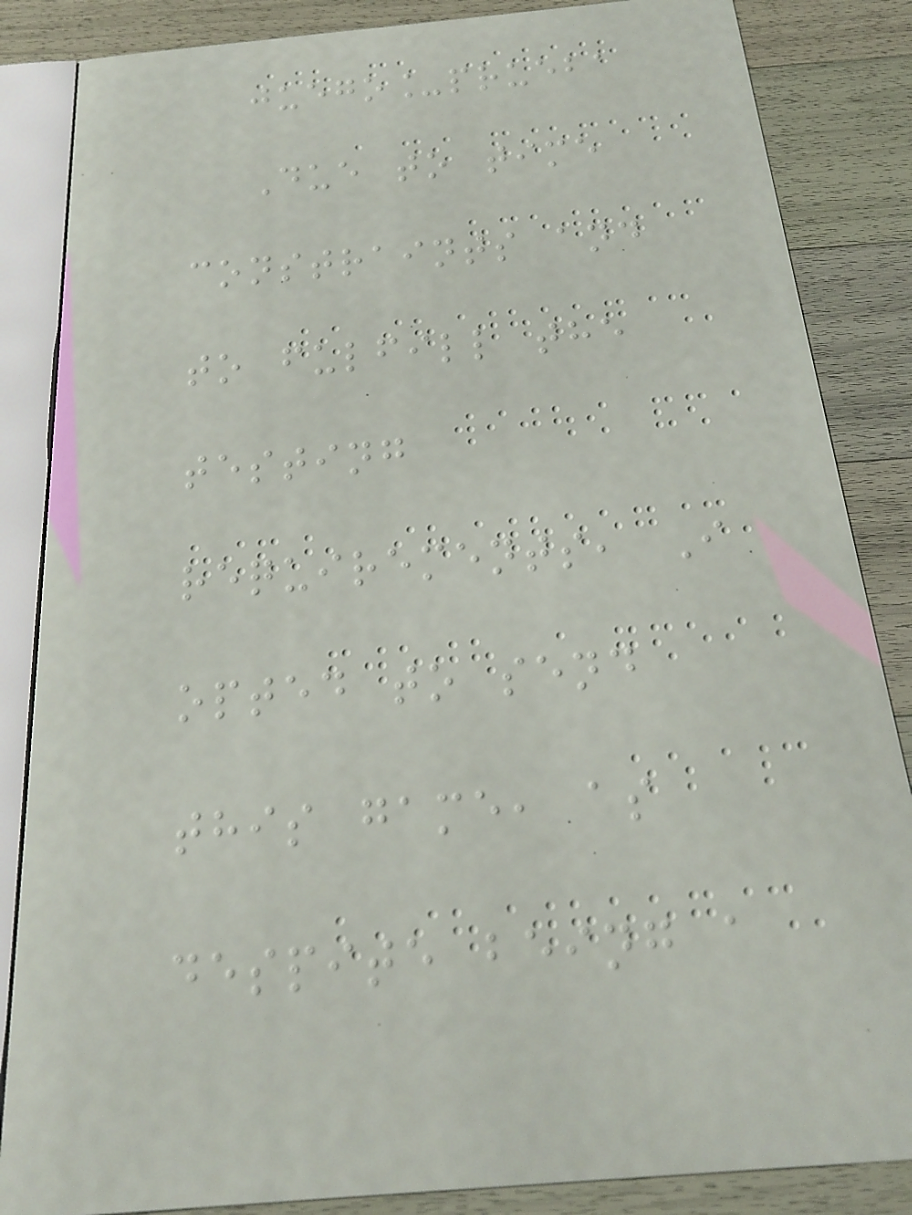juego_prueba
Due to time
constraints and
to fulfill the
testing
requirements, I
opted to send
this game, as
despite being a
